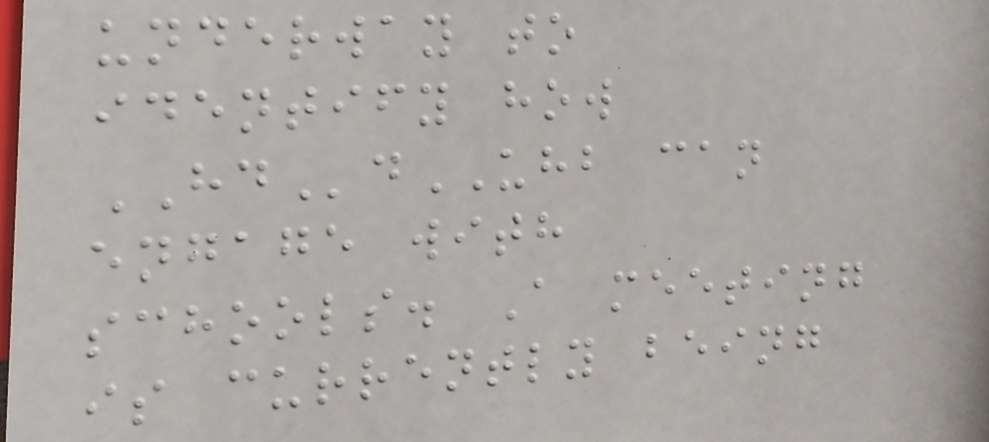underway to
identify how
HDdUHB can
engage with
schools. A meeting
is currently being
